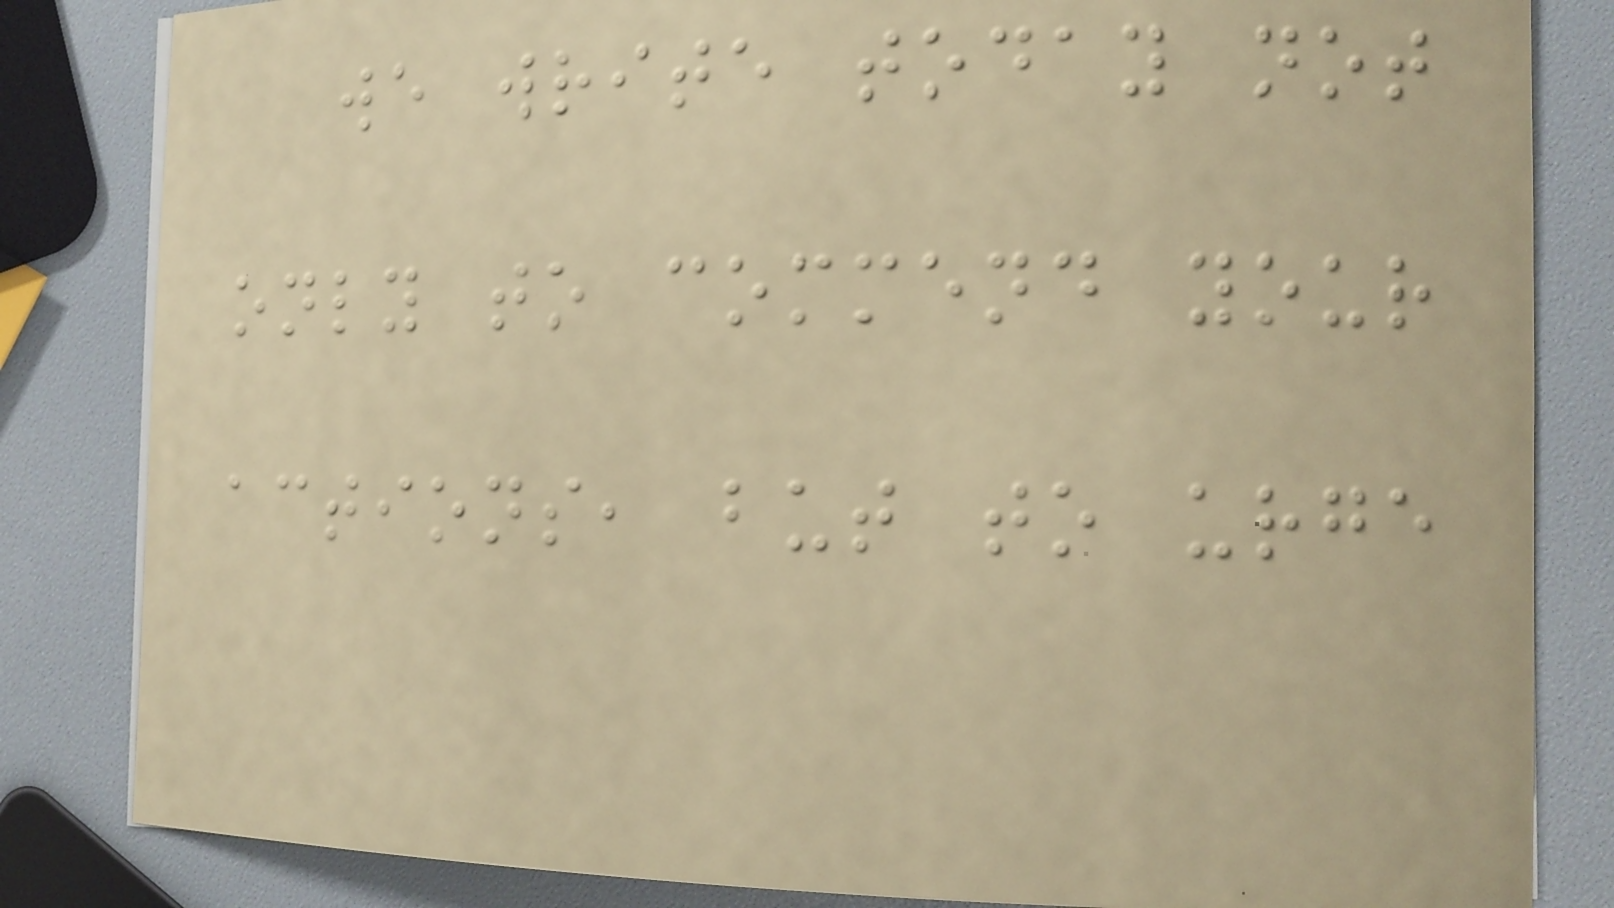we write today not
only to commend your
actions, but to urge
